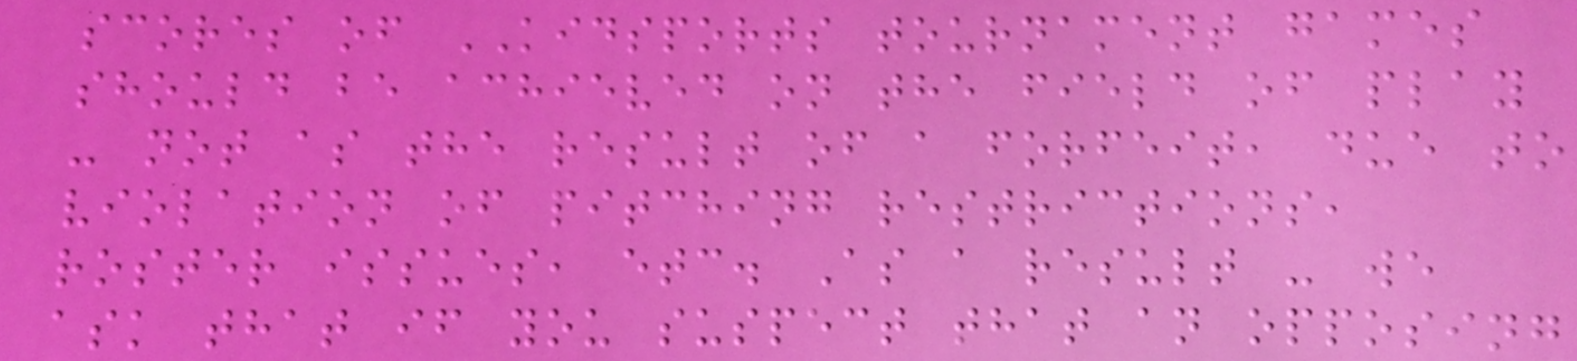scores of KIDSPORTS tournament games
should be achieved on the field of play
- not as the result of a forfeit, due to
violation of pitching restrictions,
roster issues, etc. As a result - we
ask that if you suspect that an opposing
